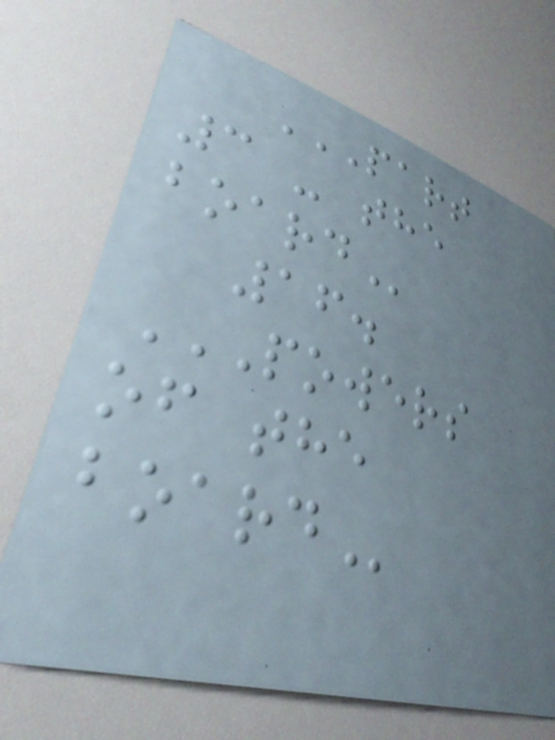PART
3 - THE
BOARD
16.
POWERS
OF THE
BOARD
